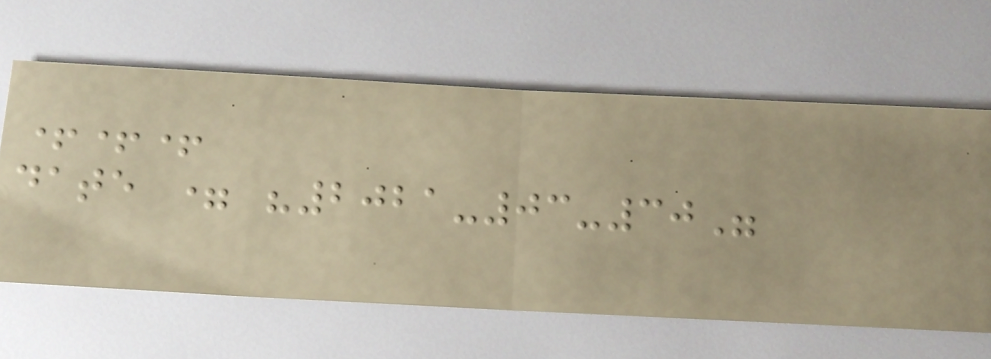+++
date = "2021-03-30"
